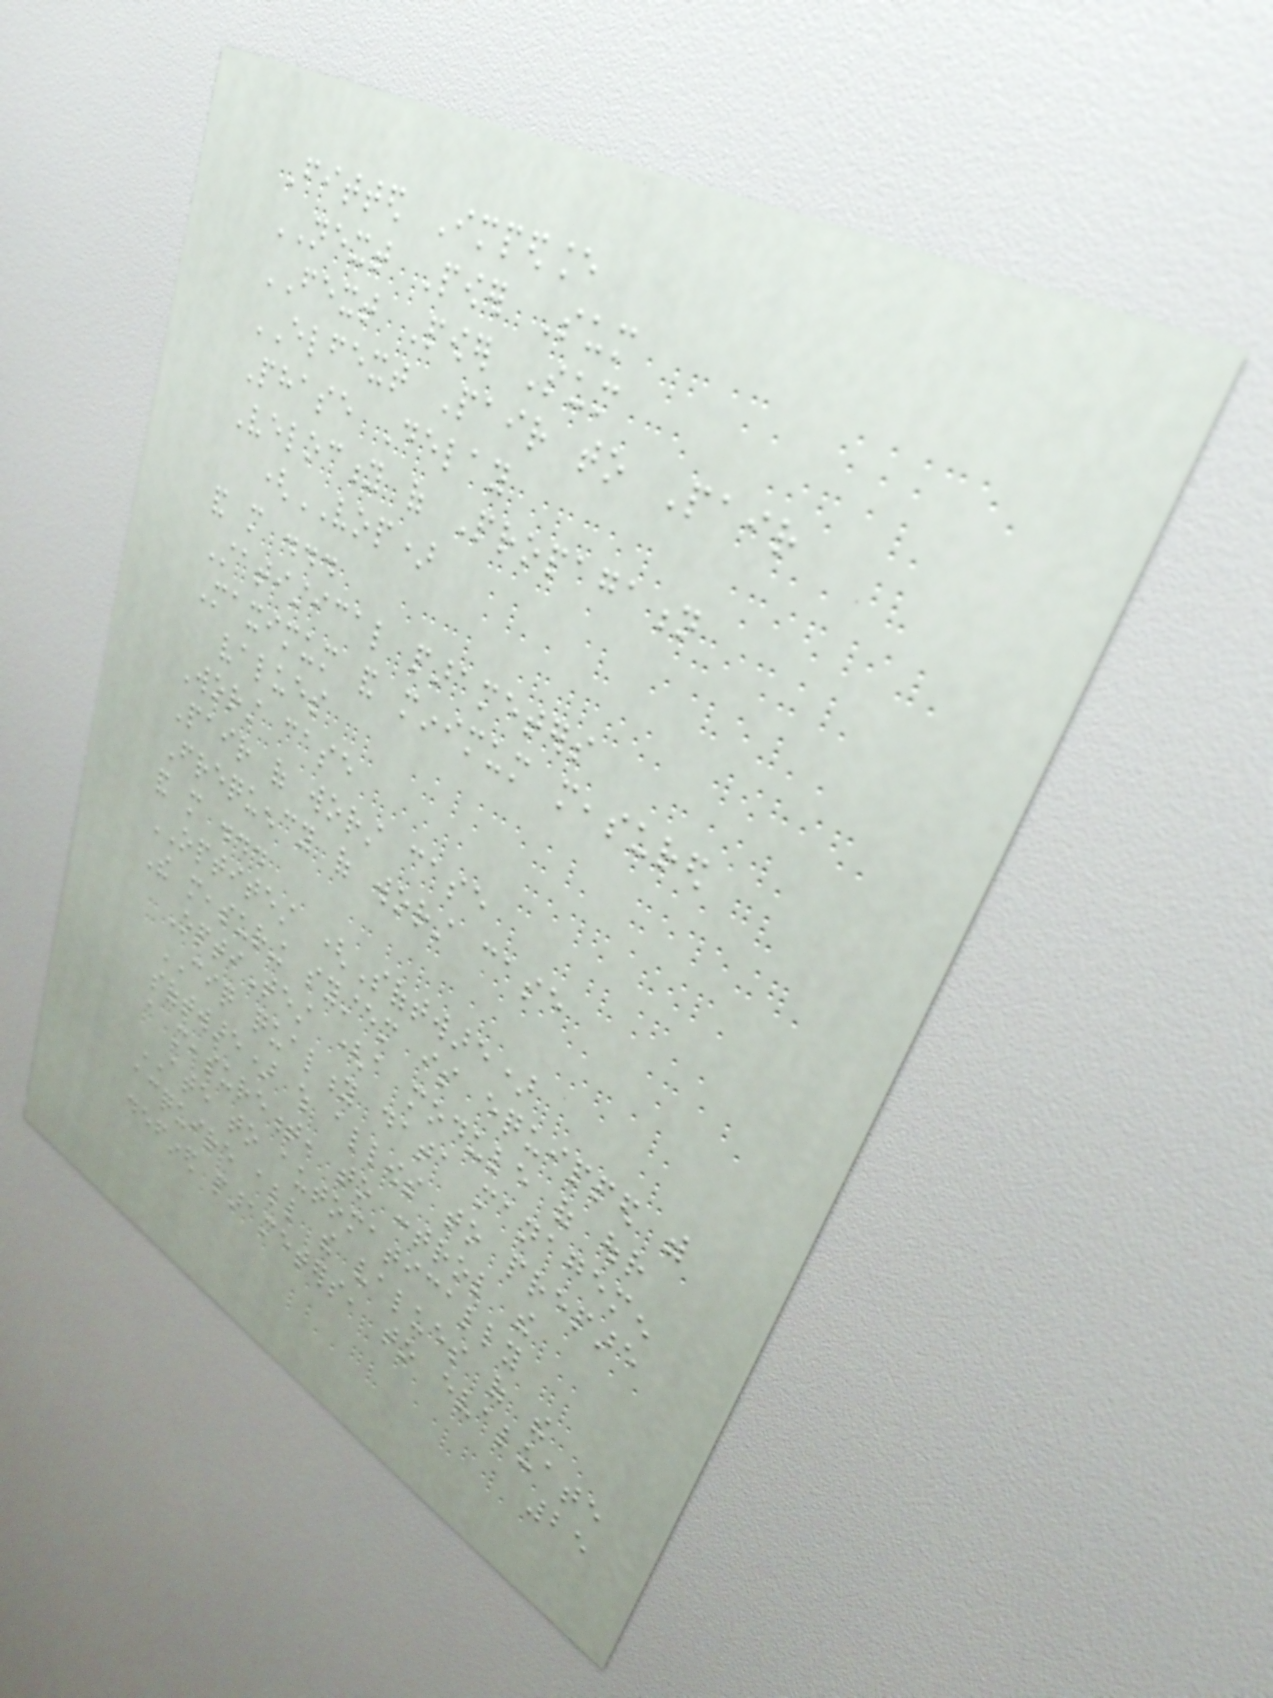Fitted Impedance
NEXT Power Sum
FEXT Power Sum
ELFEXT Pair to Pair
Phase Delay
Velocity of Propagation
(VOP)
and more ...
Statistical parameters
Maximum and minimum measured
values
Worst case
Pair of worst case
Frequency of worst case
and more ...
OPTITEST (Software)
The measuring system is equipped with
OptiTest (a module of our
CIQ quality data managemen
software) which allows to prepare
a measurement, to control the
ATE to automatically
acquire all the values of the
defined parameters, to evaluate
25
